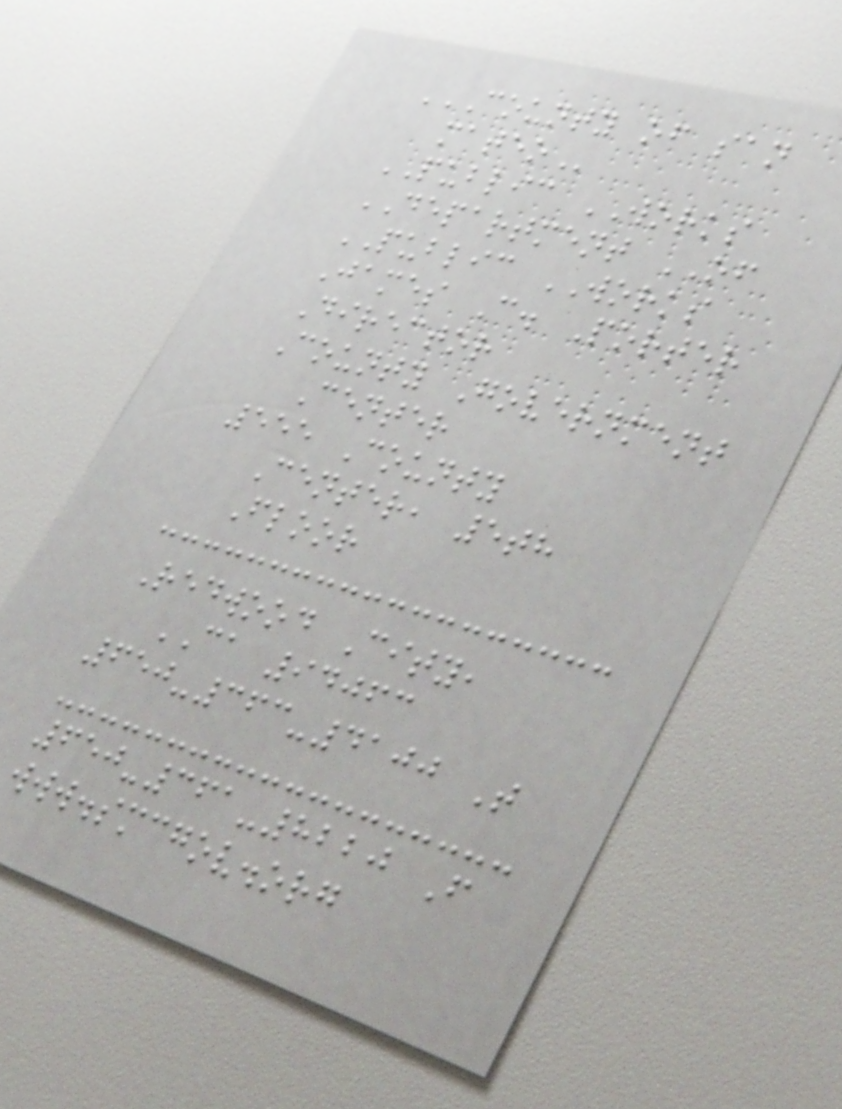COUNTY OF SAN
MATEO
PUBLIC WORKS
DEPARTMENT OF
PUBLIC WORKS
James C. Porter
Director
County Government
Center
555 County
Center, 5th
Floor
Redwood City,
CA 94063
650-363-4100 T
650-361-8220 F
www.smcgov.org
